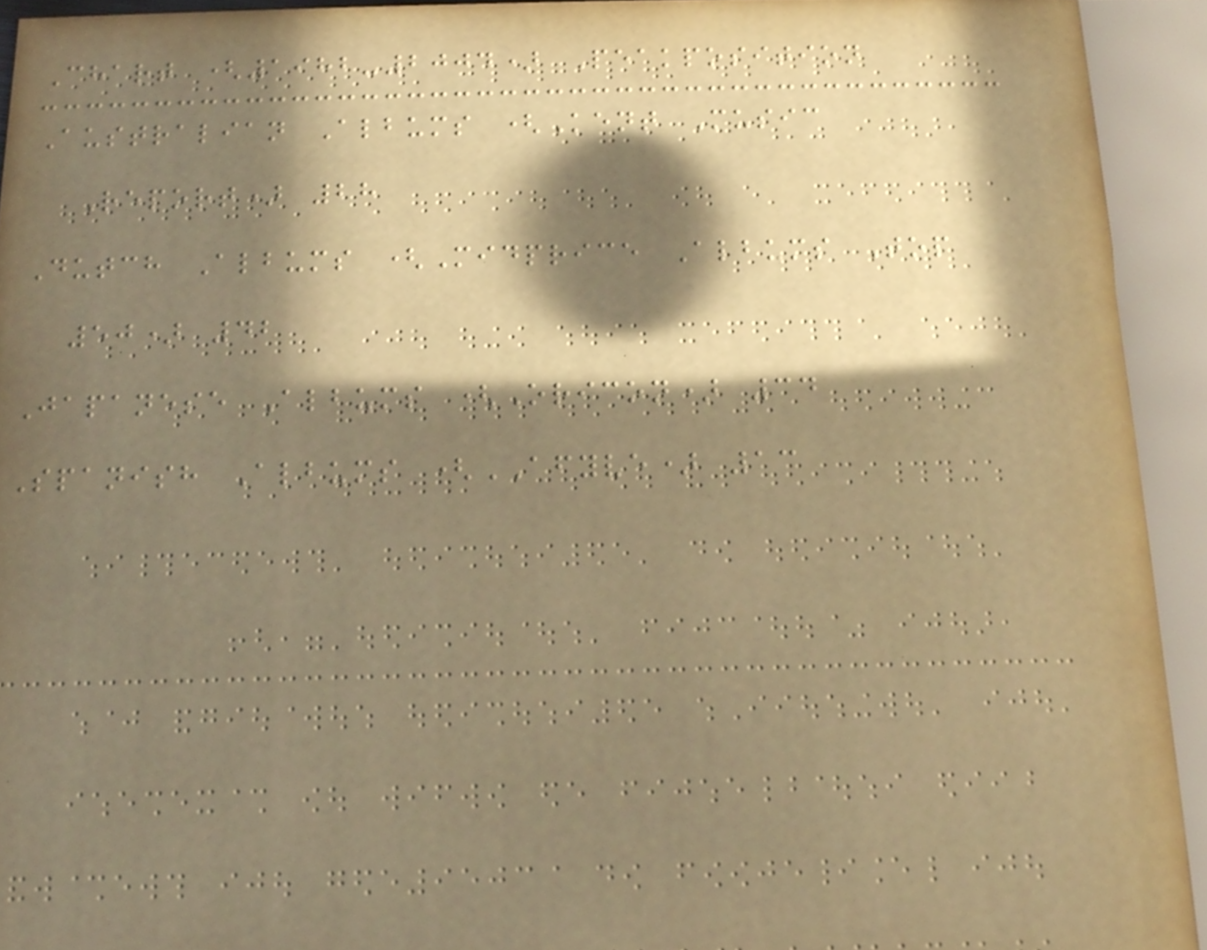Chart (1982-2004) Peakposition
Australian Albums (Kent Music
Report) 28
Dutch Albums (Midprice Albums Top
50) 42
Japanese Albums (Oricon) 34
Spanish Albums (AFYVE) 13
